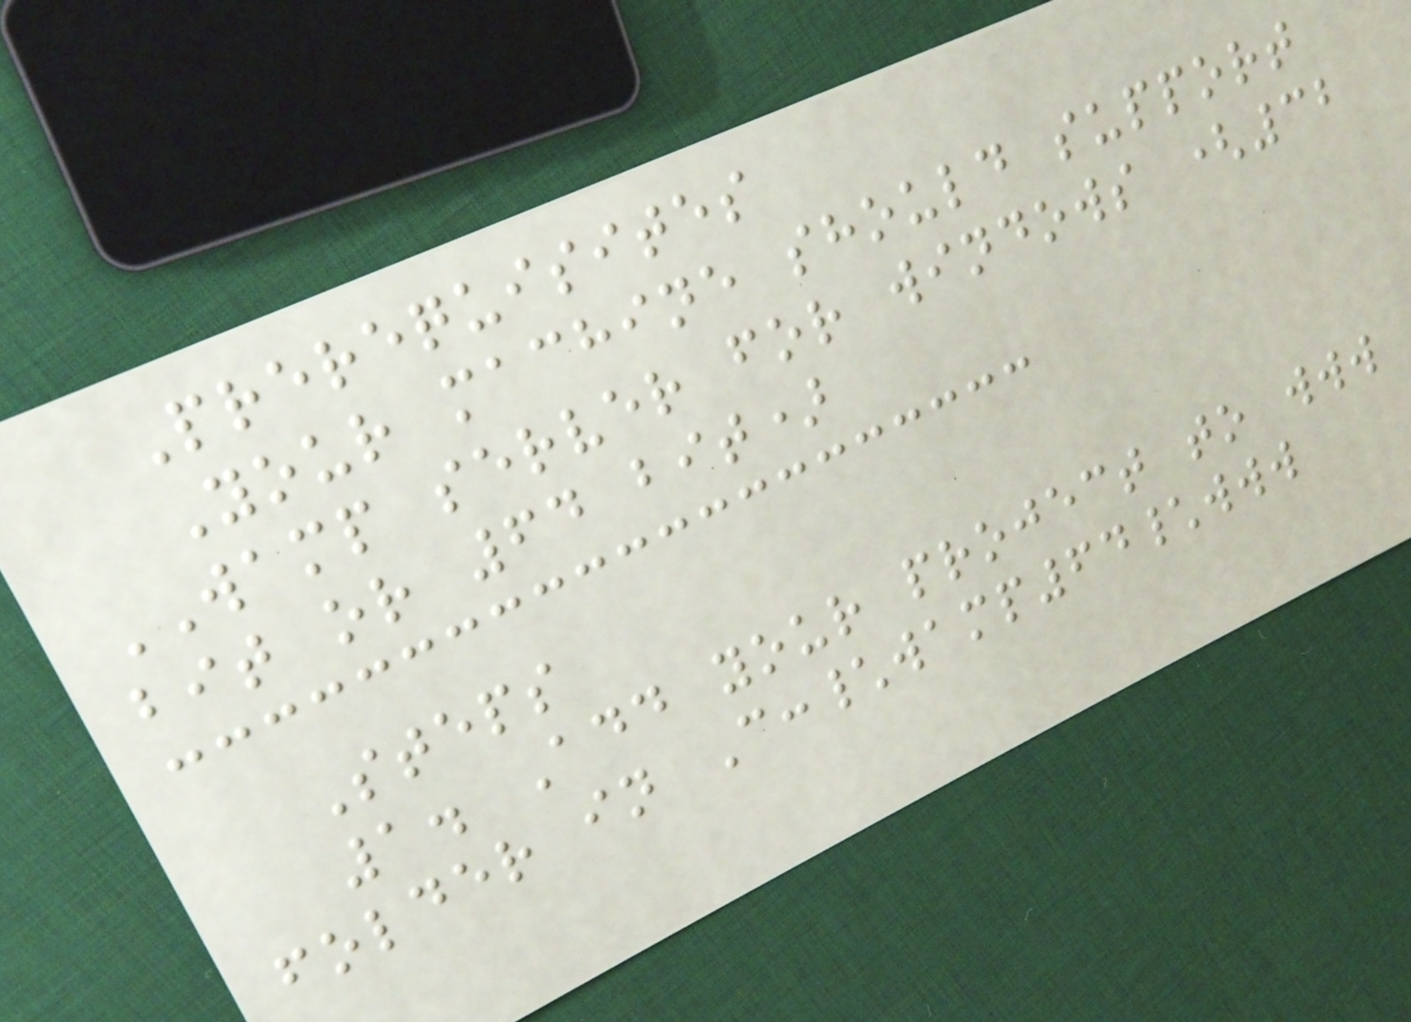Prerequisites
Your machine should support
WAMP server for windows (32
bit or 64 bit)
Steps
1. Add your project to www
folder in C:\wamp64\www
